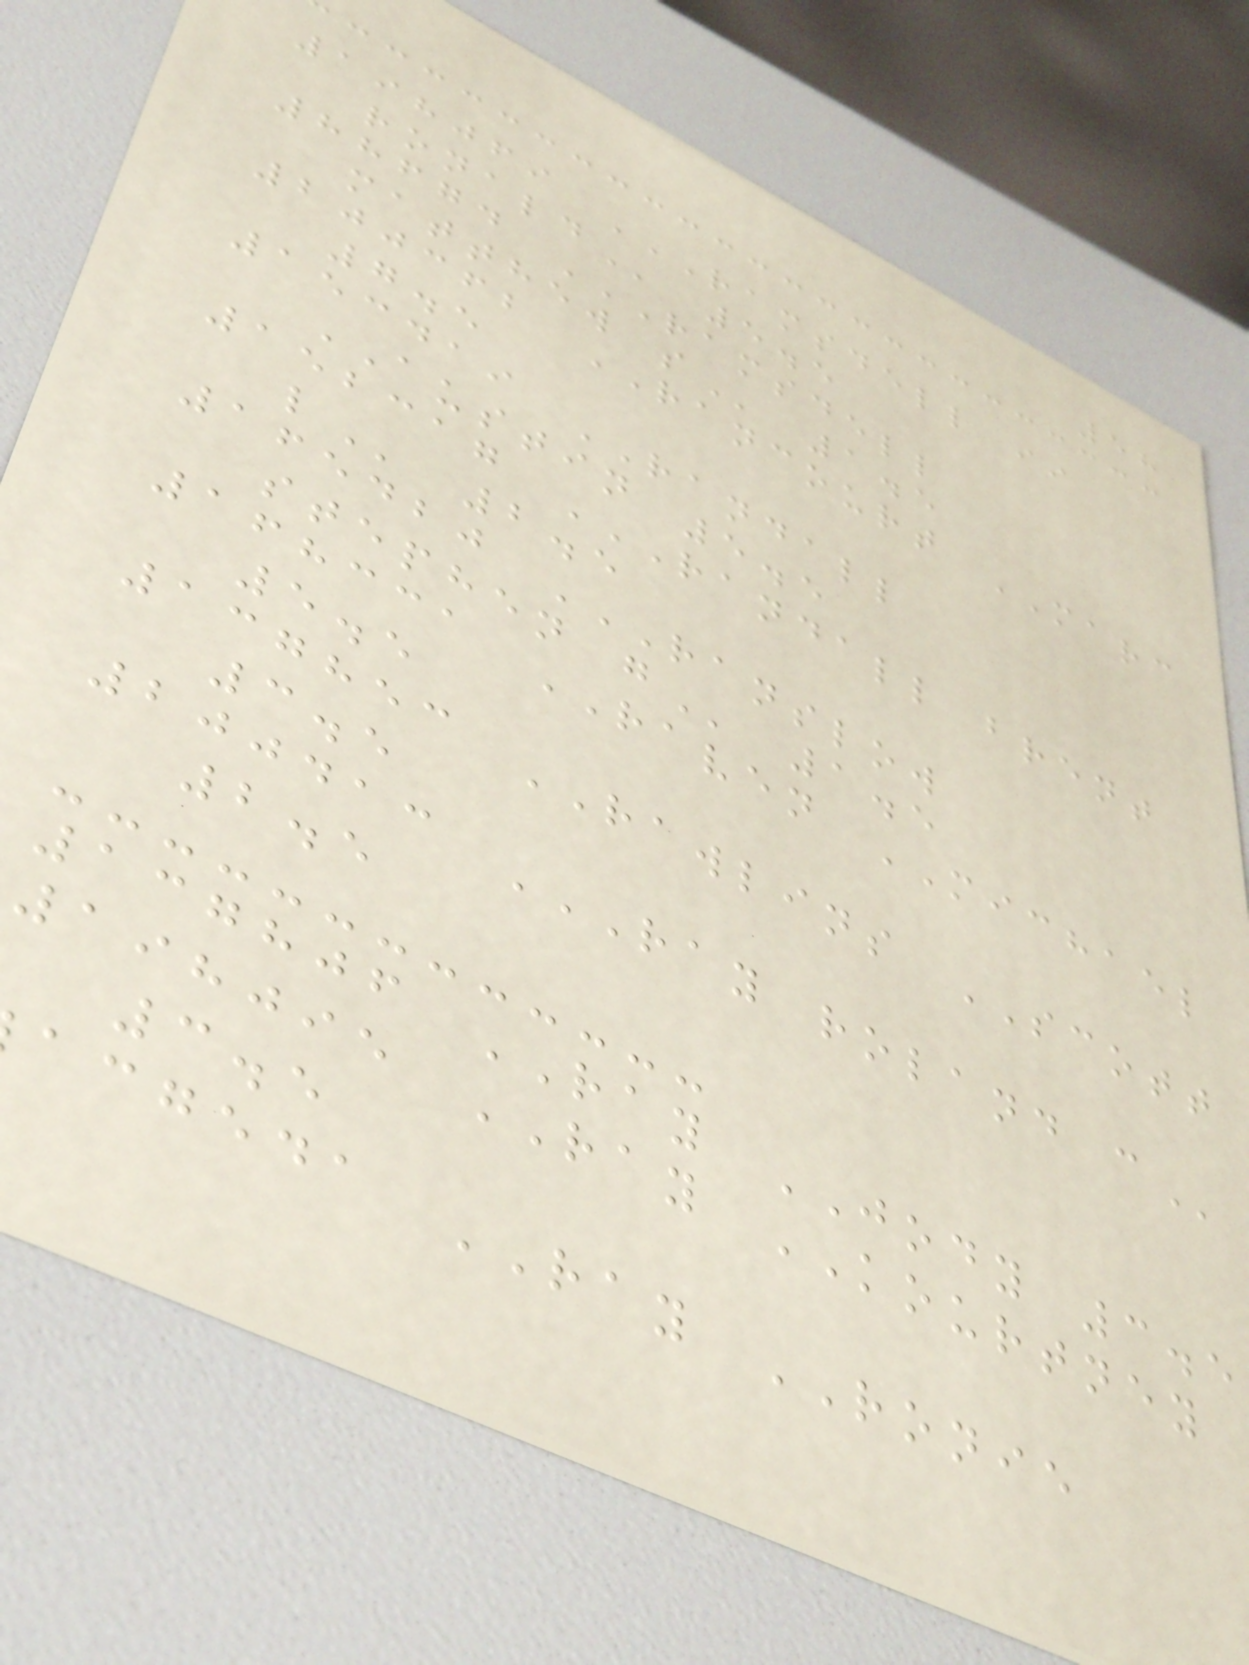58
198069 RAMSDELL II
5.5
88674 RAMSDELL
matthew
200362 RANCOURT MARC
7.5
153419 RANDALL
AUSTIN 5.5
152317 RANDALL BRENT
2.5
165420 RANSLOW
stephen
168331 RAVEN MICHAEL
5.5
137853 RAWLINS SCOTT
3.5
200413 RAY ROLAND C
2.5
137806 RAY JODY 3.5
198095 RAY KOURTNEY
3.5
acgeda RAY RONIE
